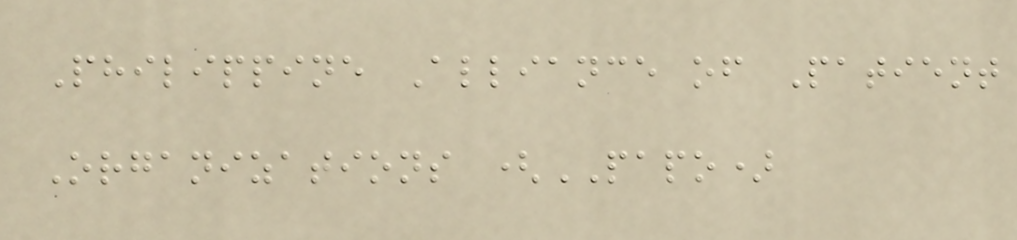Philippine Alliance of Patient
Organizations (PAPO)
